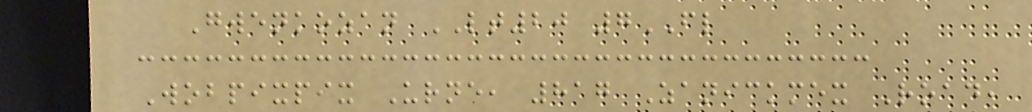Gwenkozan LT20 7FL
Wobpixpix Urne, 817 Zanickmex Road,
